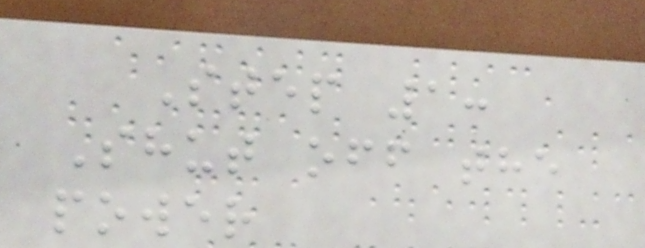Step 1:
Shut off the
power
